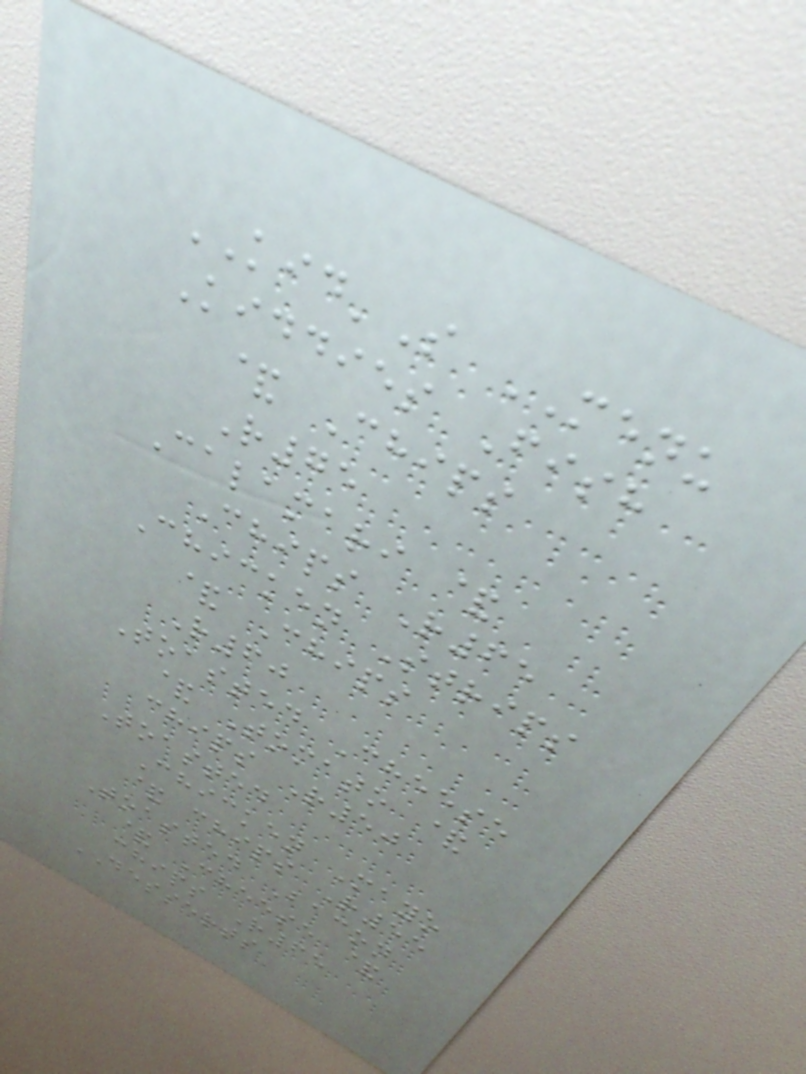KID'S MENU
Kiddies Fish
& Chips
R75
Calamari &
Chips R65
Chicken Strips
& Chips
R60
Toasted Cheese
& Tomato &
chips R50
Toasted
Chicken Mayo
& chips R55
Toasted Bacon
& Cheese &
chips R65
DESSERTS
